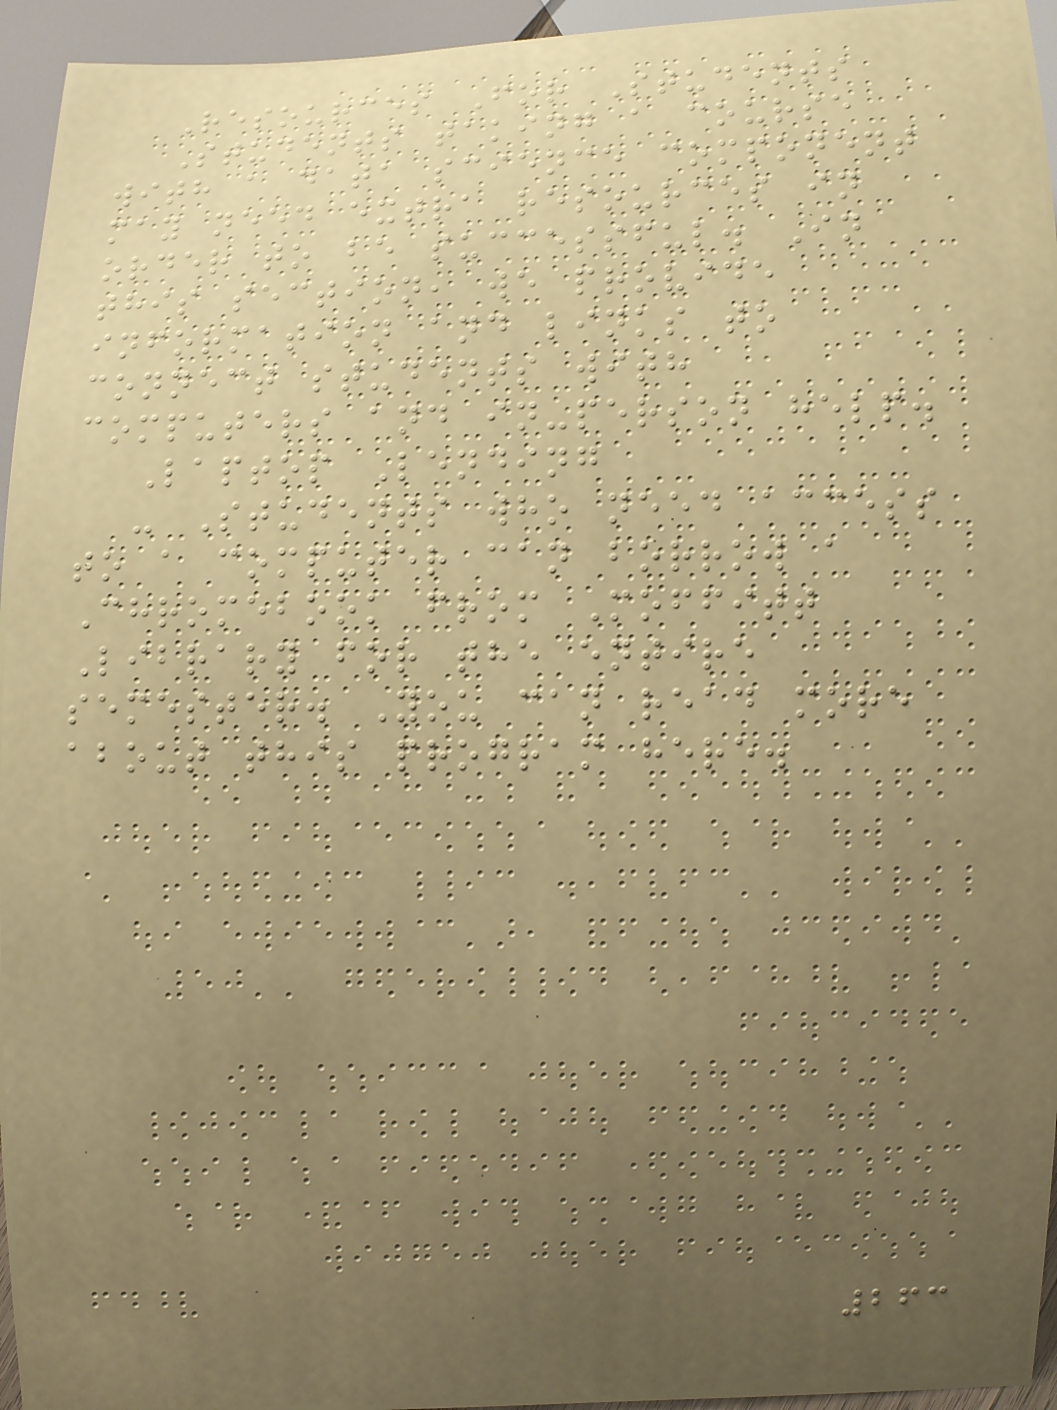Resources For Students
Students taking a course
with a data science component
may need extra resources in
order to be successful. In
this section, we provide
information and links to
connect students with
computers and in-person help.
Laptop Lending
- Students who need access
to a computer can borrow a
Chromebook from Moffitt
Library for the entire
semester. You can read more
about this program here.
263
